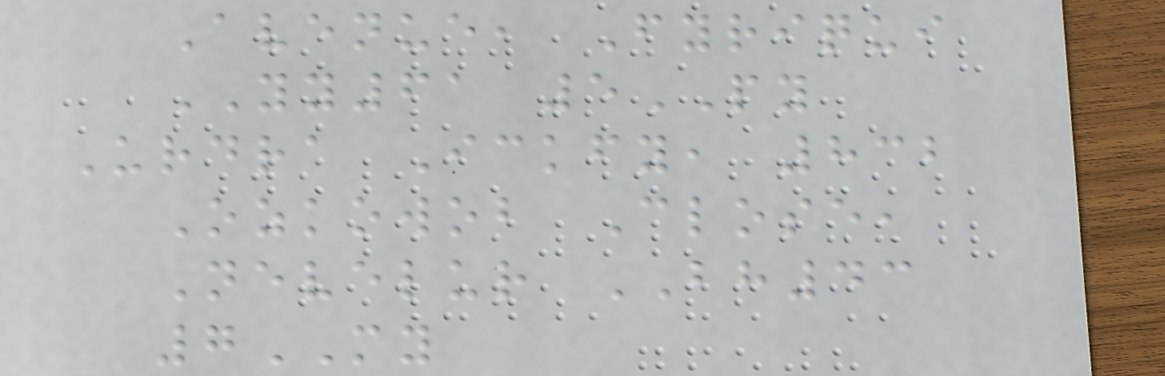Avenue, Fyriqui
YY61 5PY
Urdra Ickfy, 832
Ozkowob Close,
Nevelur BH43
7MY
